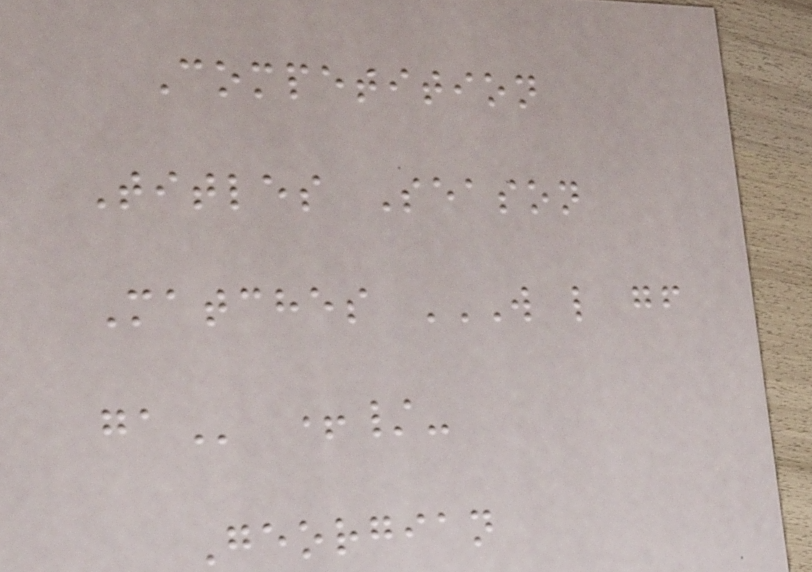Competition
Titles Season
Matches W L GF
GA +/-
Georgian
